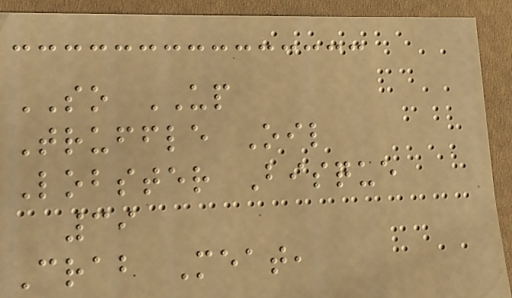SO UP
Truffle Oil
Lobster Bisque
39
Crab Meat,
